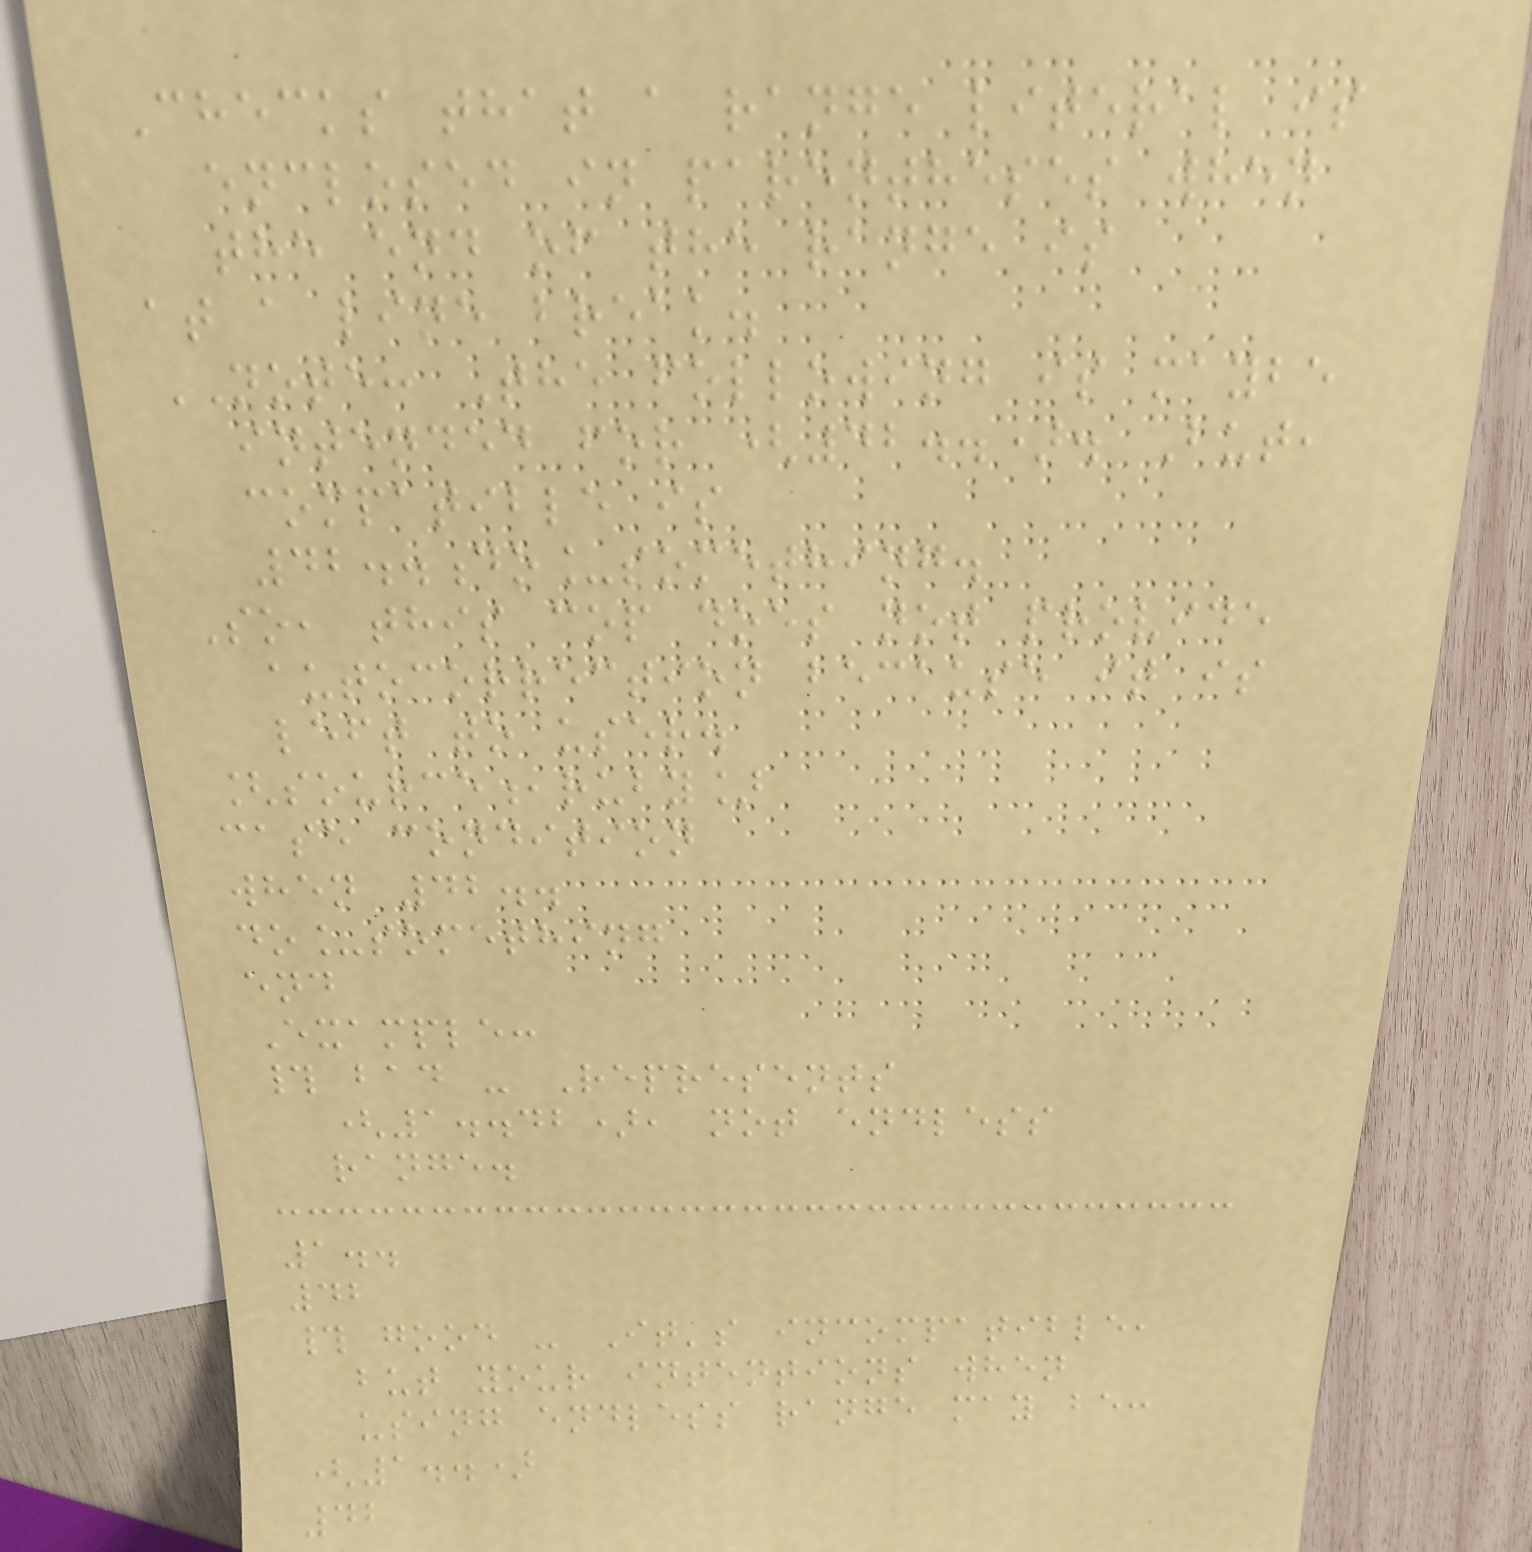Checks that a range literal is
enclosed in parentheses when
the end of the range is
at a line break.
NOTE: The following is maybe
intended for (42..). But,
compatible is
42..do_something.
So, this cop does not provide
autocorrection because it is
left to user.
[source,ruby]
case condition
when 42..
do_something
end
Example:
# bad - Represents
(1..42), not endless
range.
1..
42
# good - It's incompatible,
but your intentions when
using endless range may be:
(1..)
42
